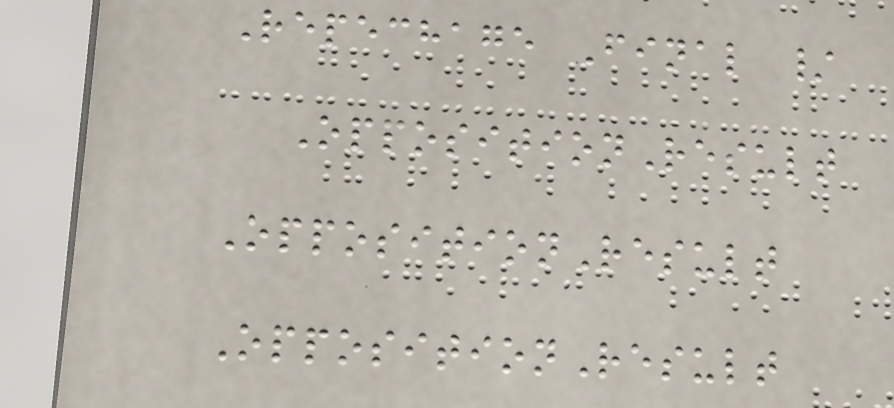Repechage Final /
OppositionResult
OppositionResult
OppositionResult
